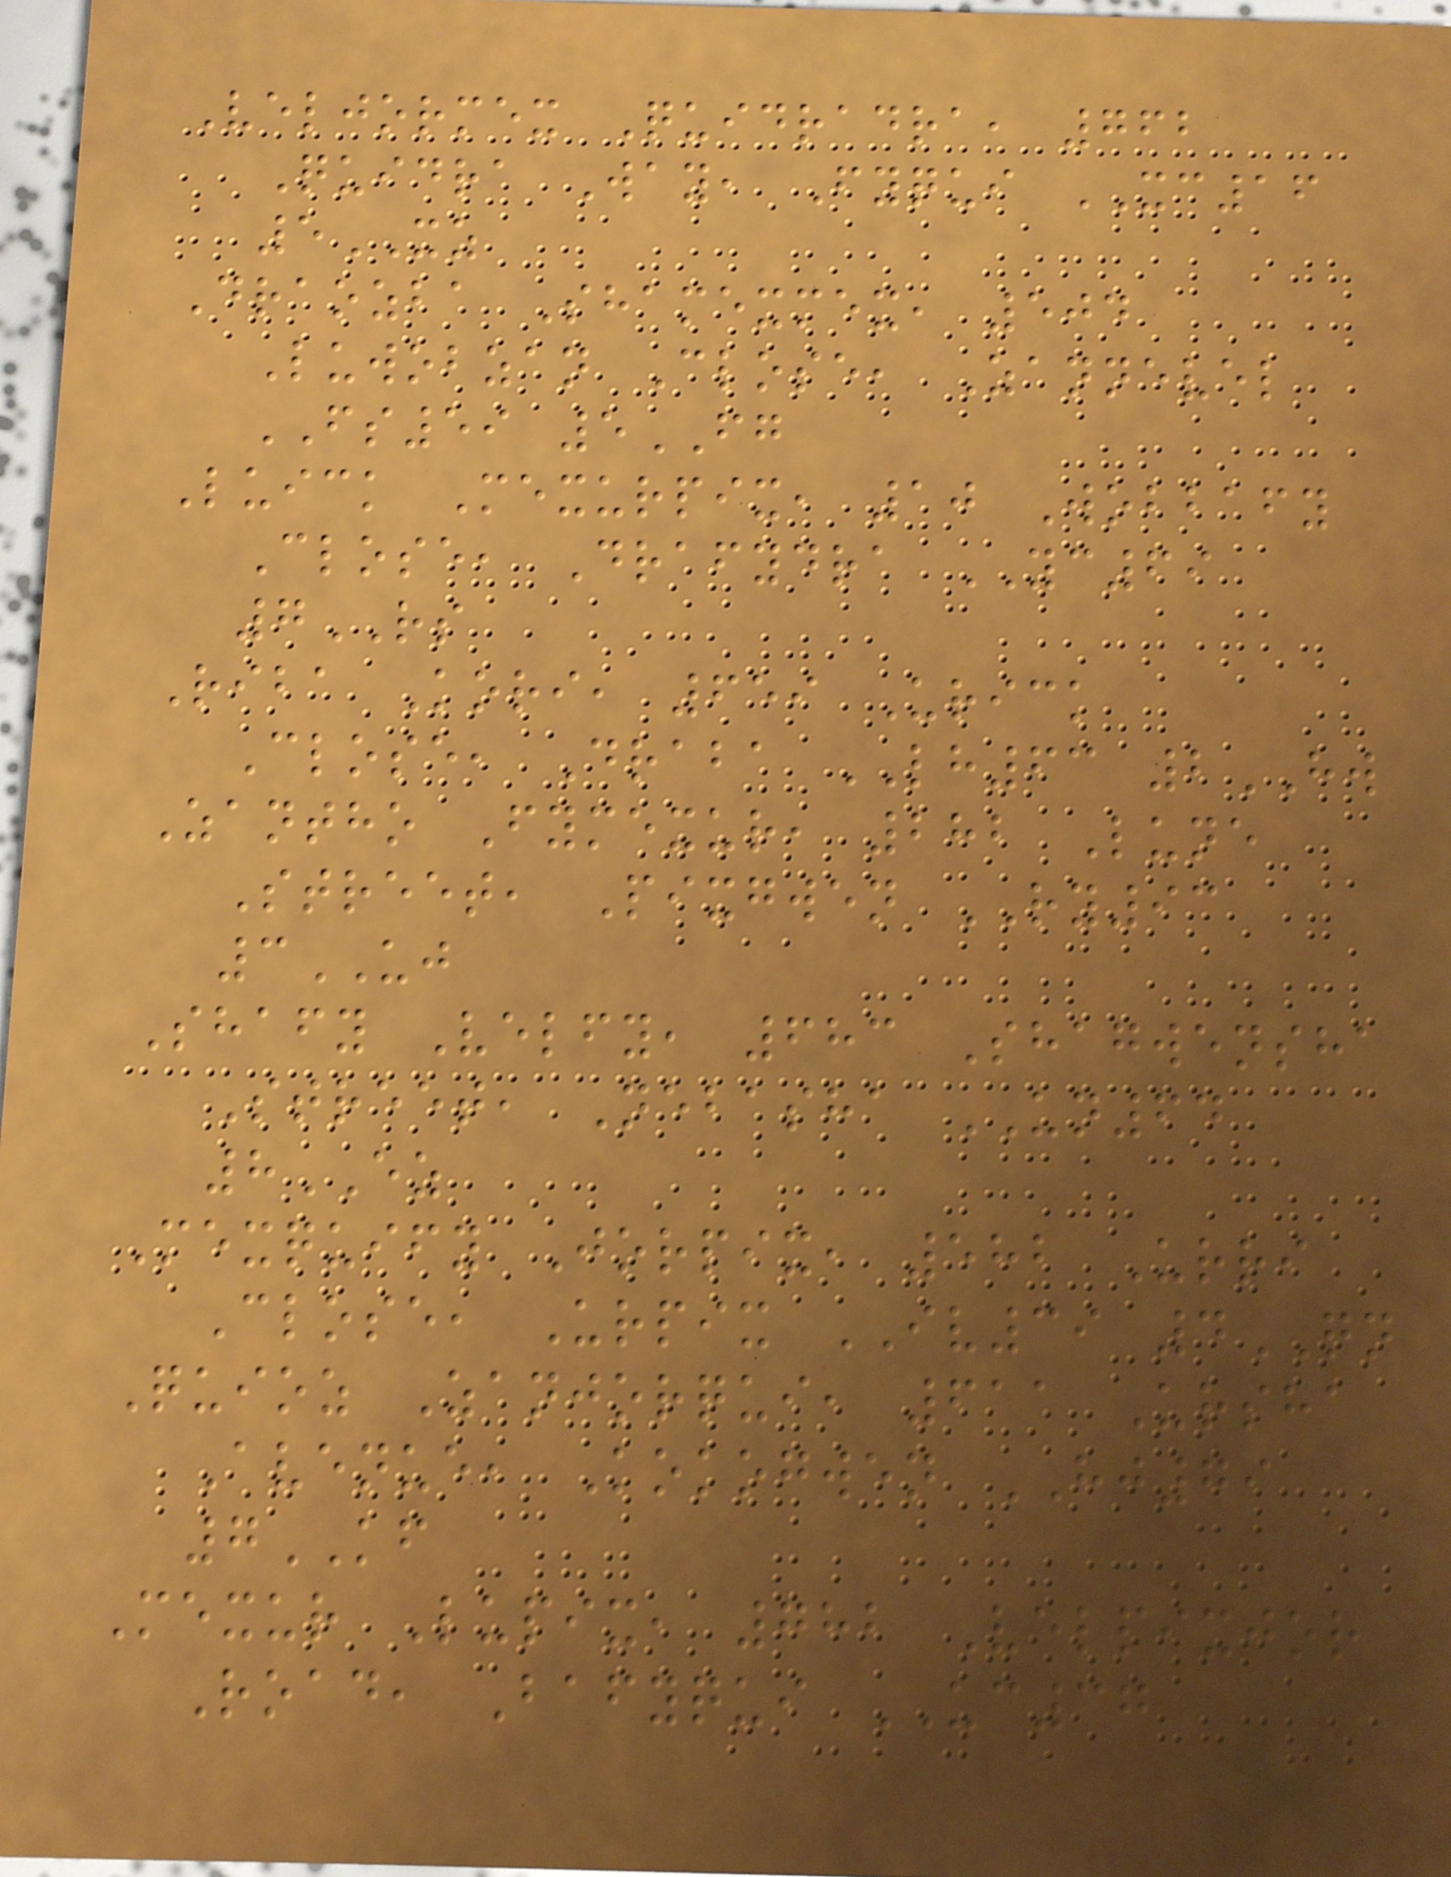Veljormex Quidradra, 762
Quidra Way, Fyqui XC16
5XZ
Draozba Shamexmex, 504
Luwobzan Close, Zannevel
FS59 5FG
Luick Mexurpix, 10 Wobbafy
Close, Drafydra YC69
7RS
Riba Kori, 659 Urick
Close, Draba LH63 2HW
Zantho Fymexur, 282 Lune
Street, Pixgwen RY93
3UJ
Shafy Velfy, 683 Shagwensha
Street, Nebasha UN64
8EZ
Mexquify Jorpix, 582 Urri
Close, Urpix IV39 4QN
Quioz Zanjorqui, 611 Ursha
Avenue, Kokogwen HJ79
7KF
Mexur Lupix, 782 Velpixjor
Road, Bafyqui UC37
